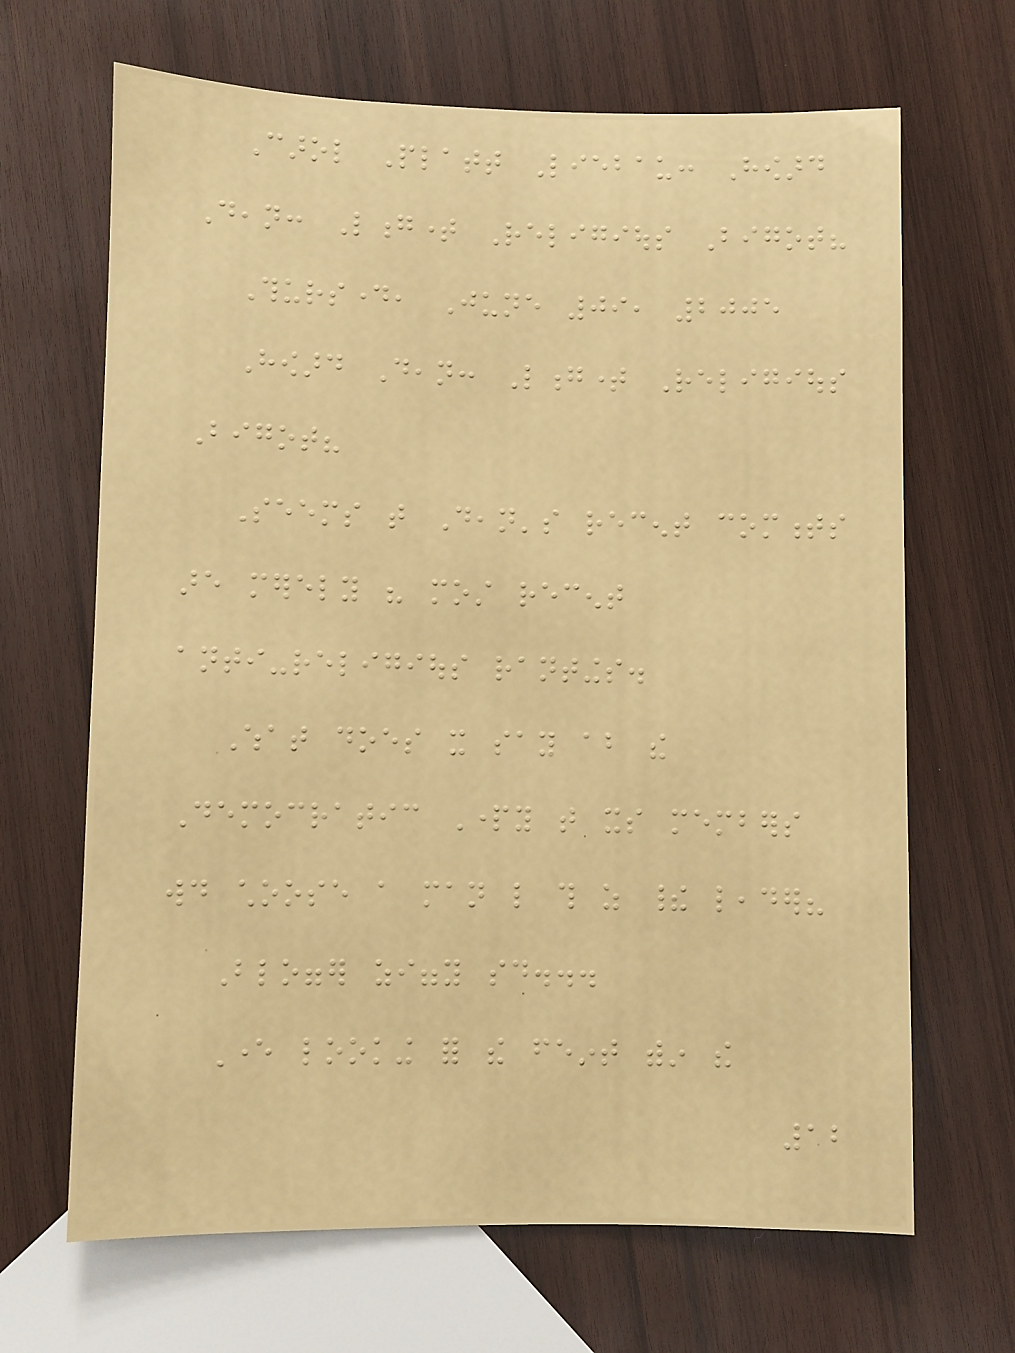Carol Platt Liebau: Howard
Dean: Longtime Religious Bigot?
Thursday, June 09, 2005
Howard Dean: Longtime Religious
Bigot?
Seems that Dean's recent comments
are merely his most recent
anti-religious rantings.
What does it say about the
Democratic Party that its members
would choose a man like this as their leader?
Blogger ziggy said...
Ever looking for the feint within the
12
